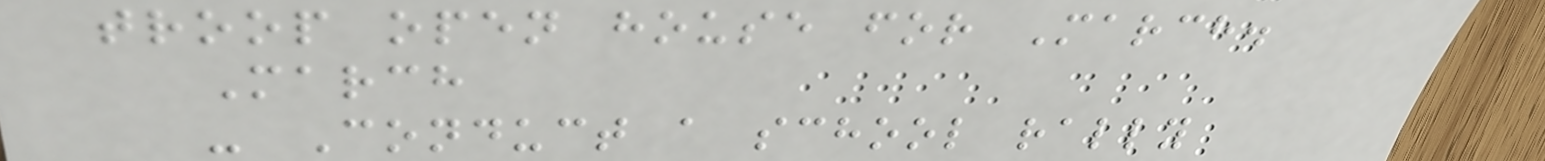troop open house for March.
March
- Conduct a school rally
